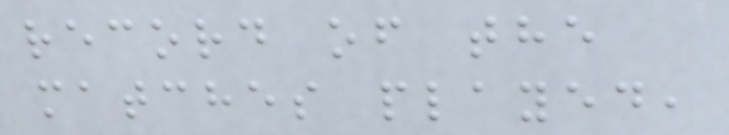record of the
matches played,
